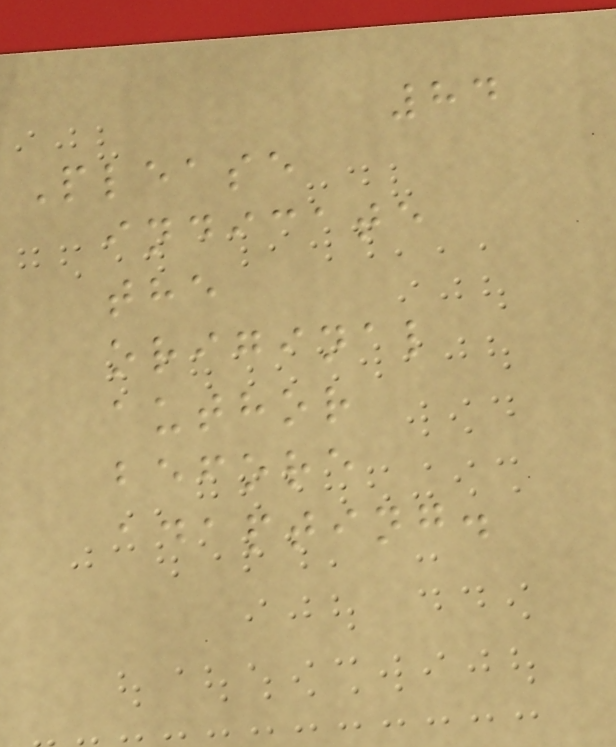84
Please
indicate
the
original
author
before
adapting.
